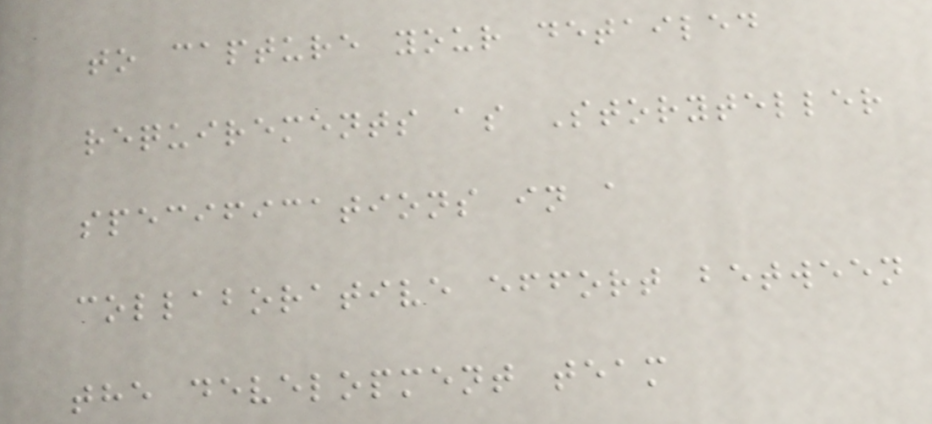to capture your detailed
requirements as Storyteller
specifications in a
collaborative effort between
the development team
